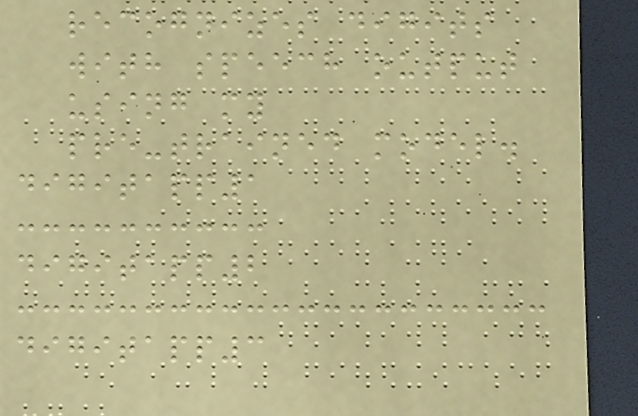recognizes digits
with speech output
using my
pre-trained model.
digitapp1
digitapp2
digitapp3
